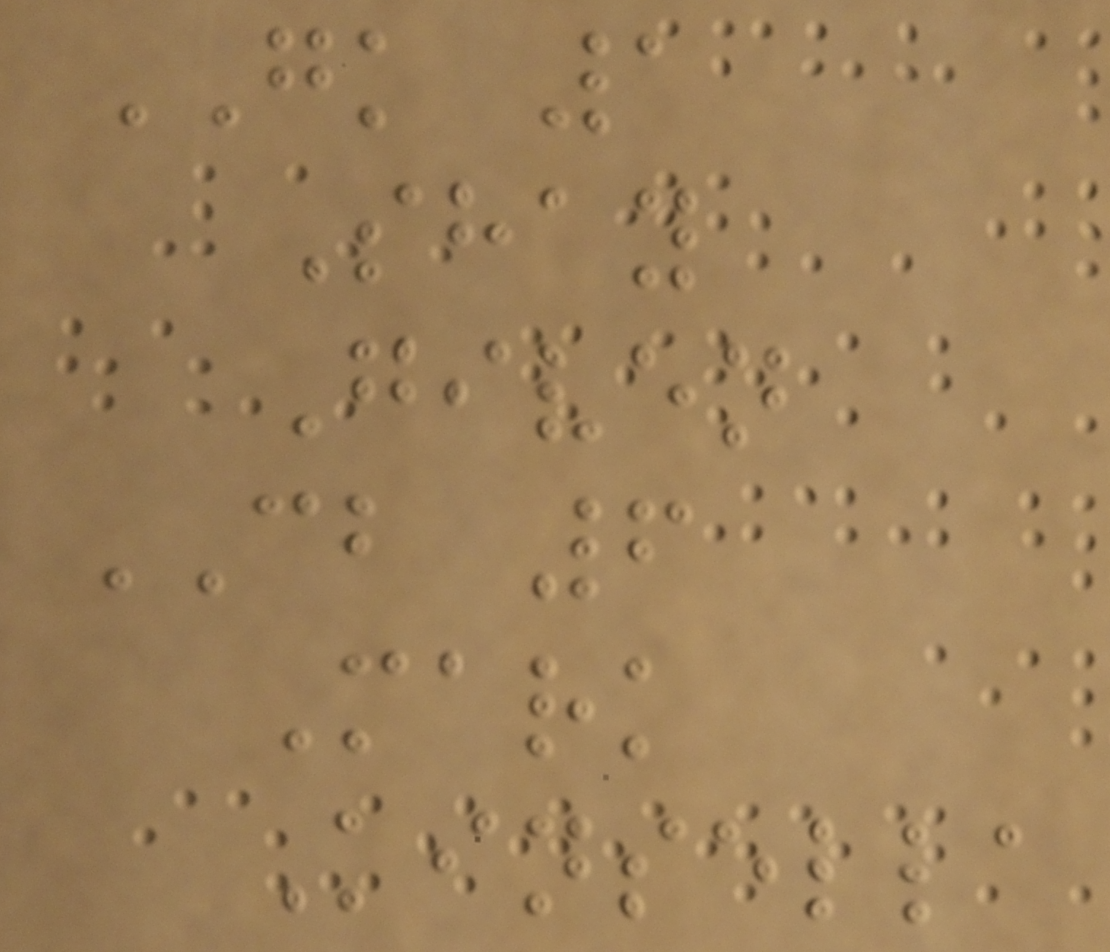GK 1
Shay
Given
CB 6
Mark
Kinsella
